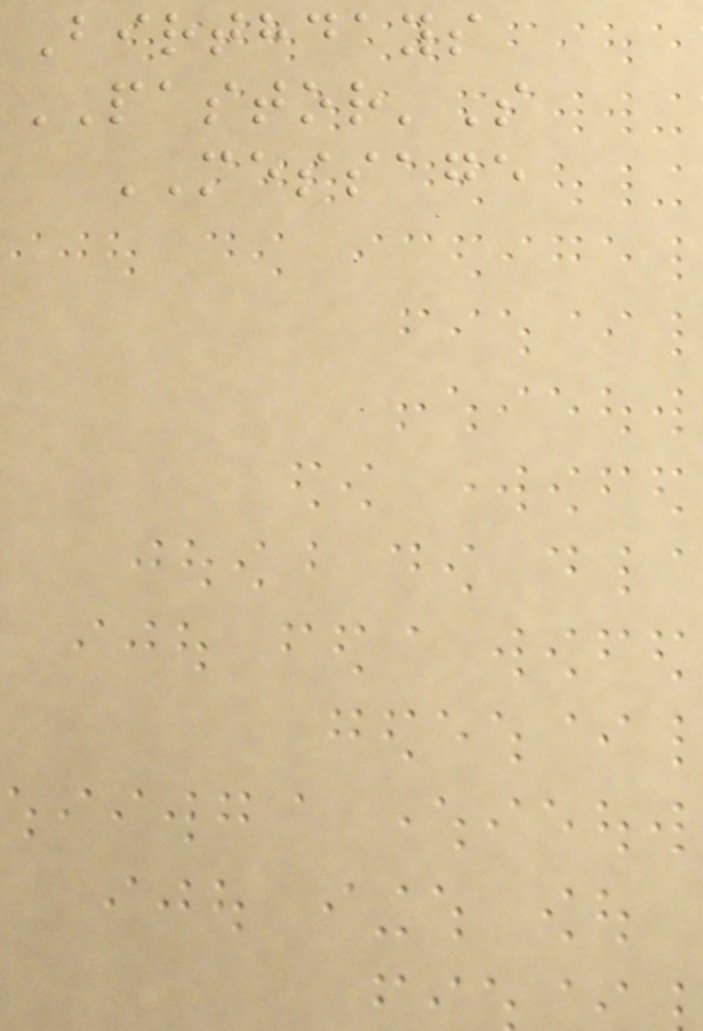Birthdays
PASTOR'S
MESSAGE
